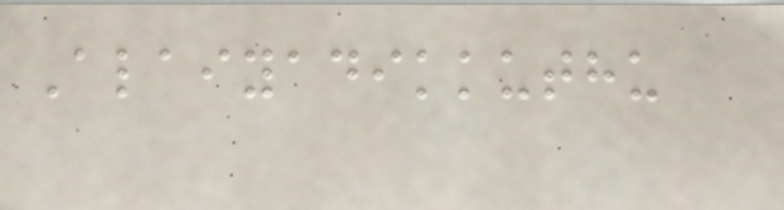Alaiyadikkuthu
